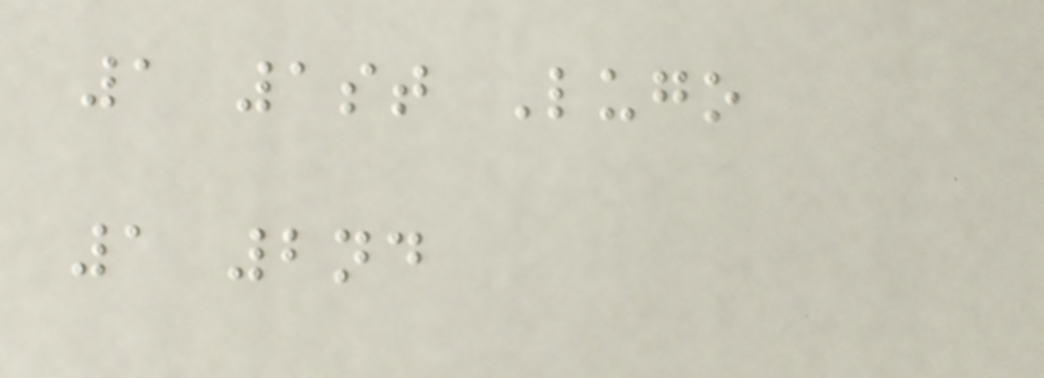1 1st Lugo
1 2nd
